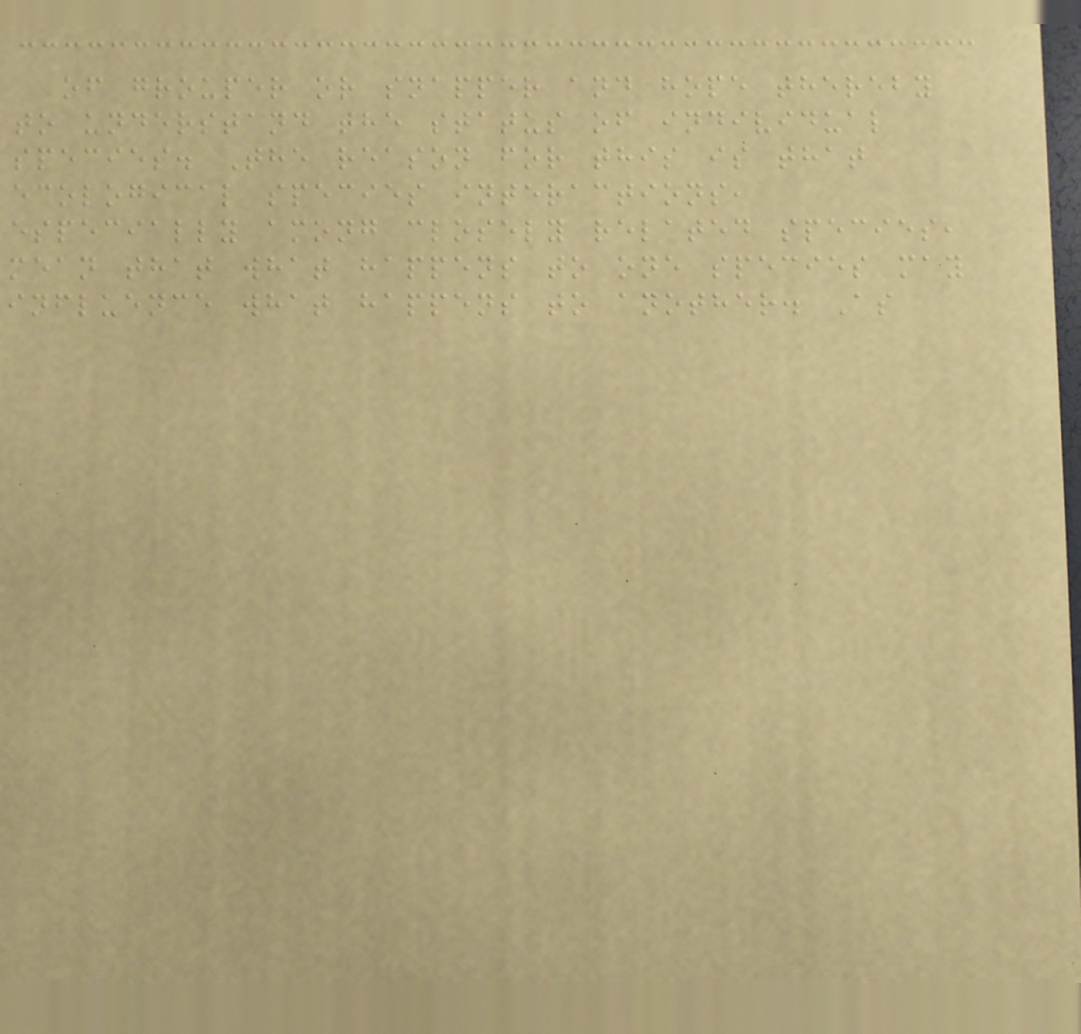of grouper or snapper and hope thereby
to understand the status of individual
species. The reason for this is that
ecological species interactions,
especially among closely related species,
mean that what happens to one species may
influence what happens to another. As
